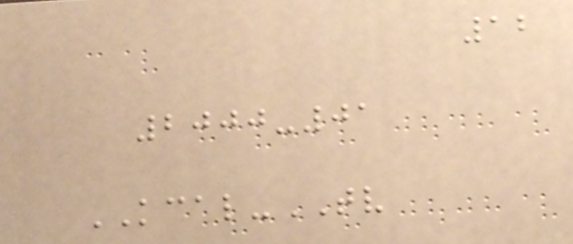12
2000-01
KCAL-TV
